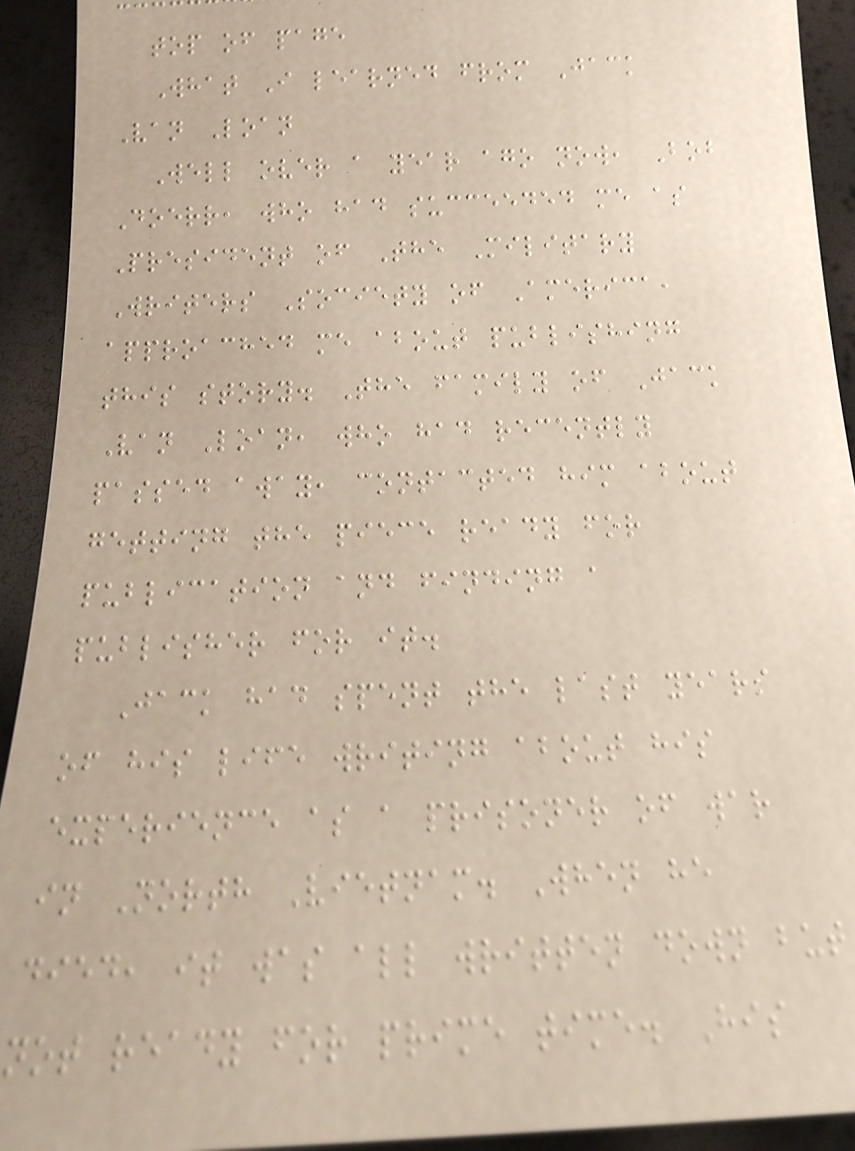top of page
What I learned from Jack
Van Loan
Well over a year ago now, Bob
Doerr, who had succeeded me as
President of The Military
Writers Society of America,
approached me about publishing
this story. The family of Jack
Van Loan, who had recently
passed away, contacted him about
getting the piece ready for
publication and finding a
publisher for it.
Jack had spent the last years
of his life writing about his
experience as a prisoner of war
in North Vietnam. When he
died, it was all written down but
not ready for prime time. His
